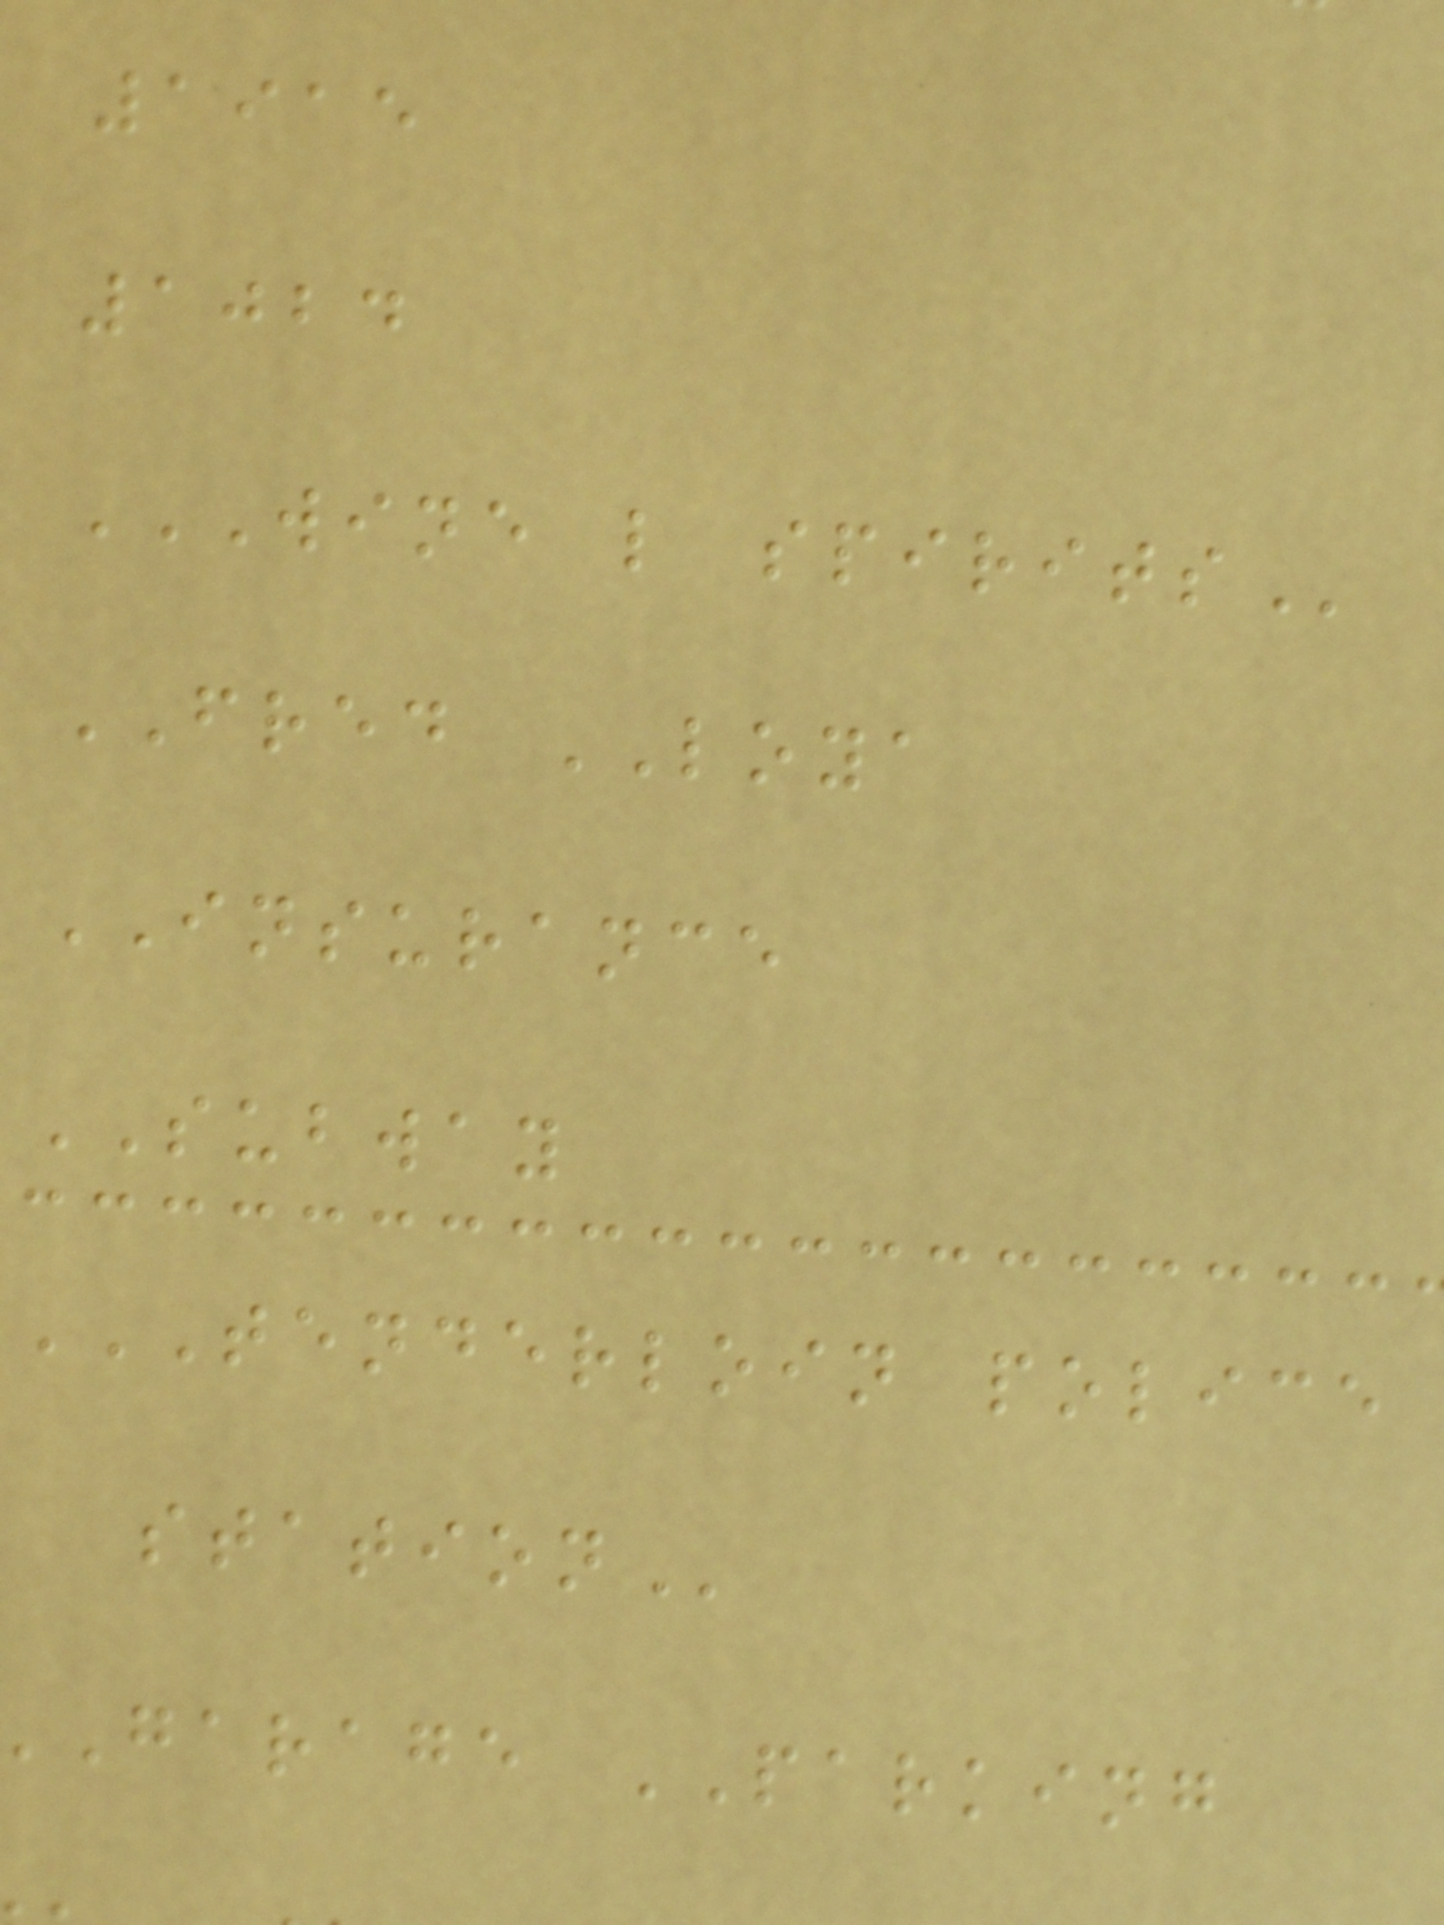1915
1024
WINE L SPIRITS
FRED LOYA
INSURANCE
SUBWAY
TENDERLOIN POLICE
garage PARKING
